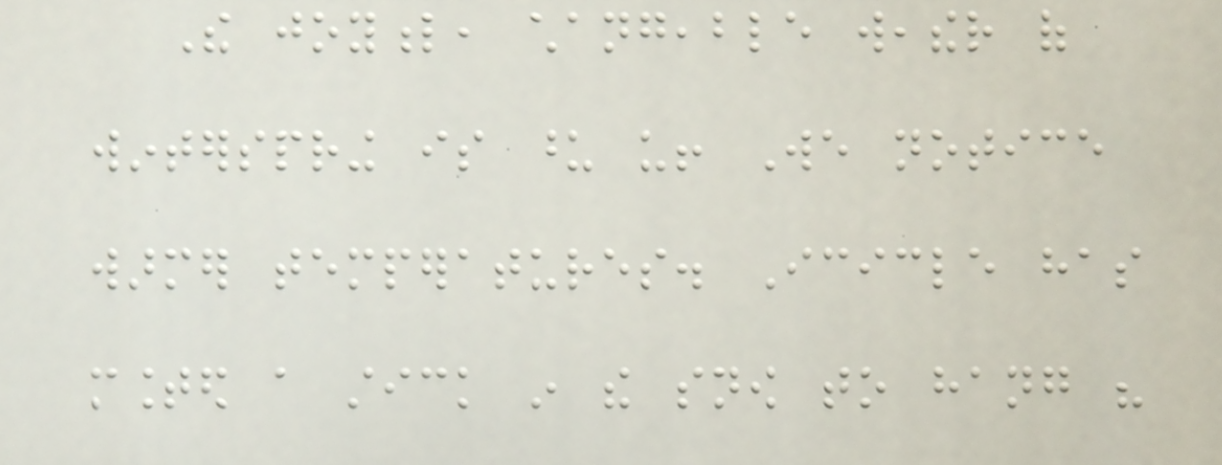The joyful, changeable weather of
winterspring is upon us! We notice
warmer temperatures. Icicle has
mounted a stick in the snow to hang his
